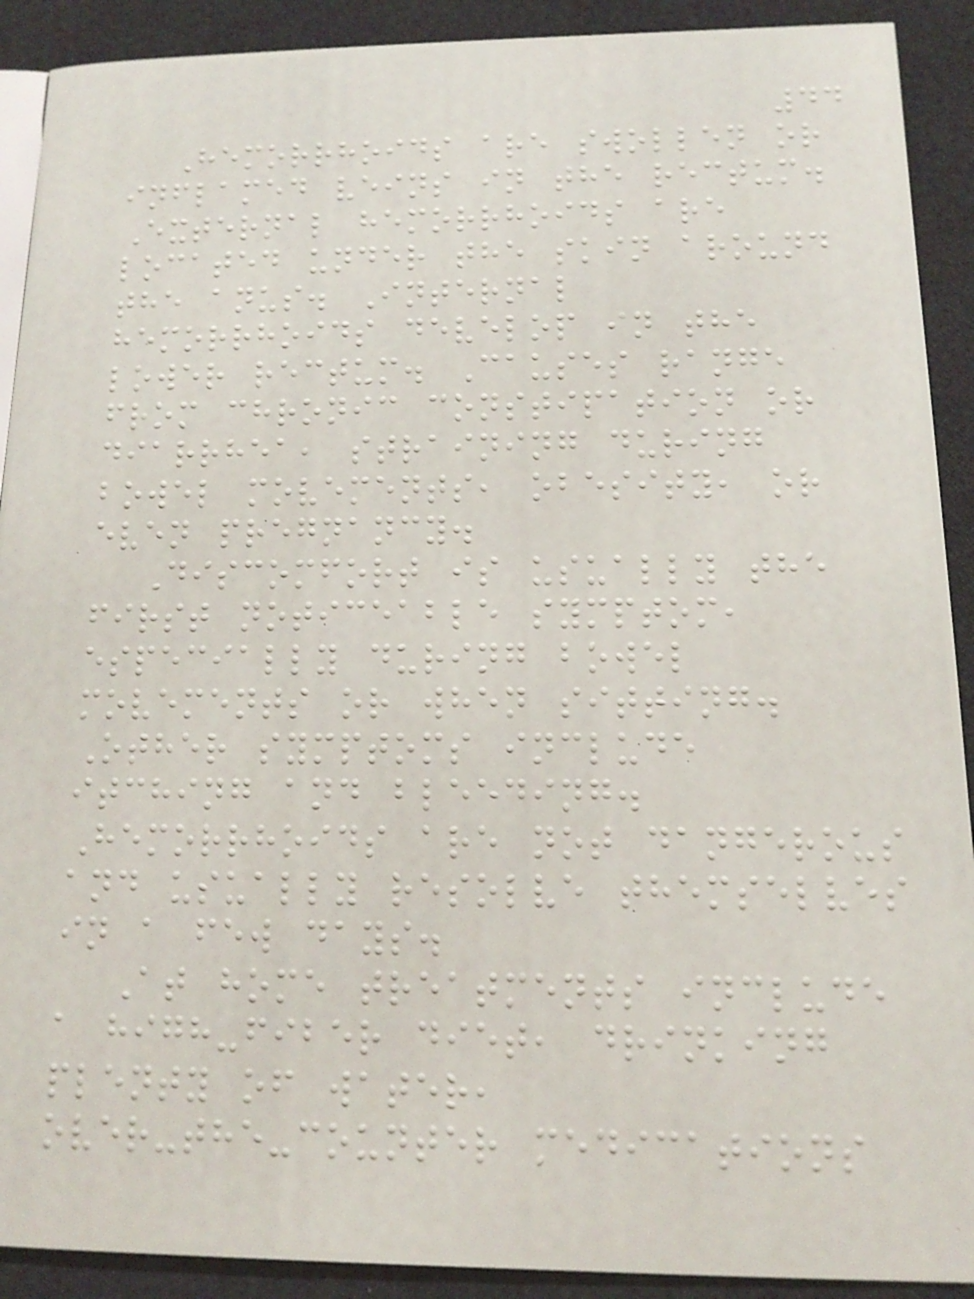44
Hemorrhoids are swollen or
inflamed veins in the rectum.
External hemorrhoids are
located under the skin around
the anus. Internal
hemorrhoids develop in the
lower rectum. Causes range
from chronic constipation or
diarrhea, straining during
bowel movements, obesity, or
even pregnancy.
Discomfort is usually the
first noticeable symptom,
especially during bowel
movements or when sitting.
Other symptoms include
itching and bleeding.
Hemorrhoids are not dangerous
and usually resolve themselves
in a few days.
At home treatments include
a high-fiber diet, drinking
plenty of water,
over-the-counter medications
